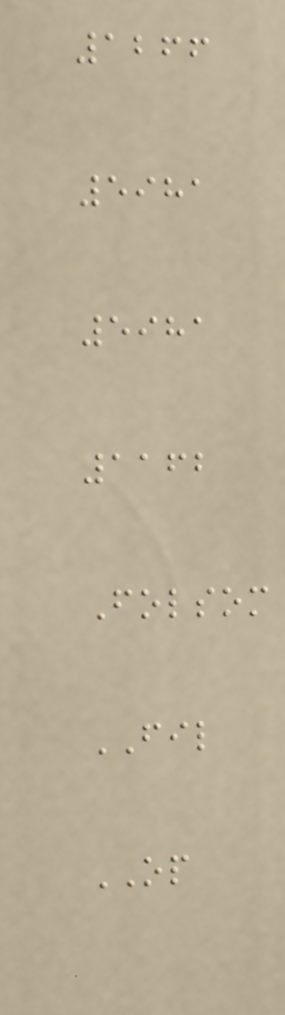1266
5981
5981
1162
Folsom
FIL
OP
